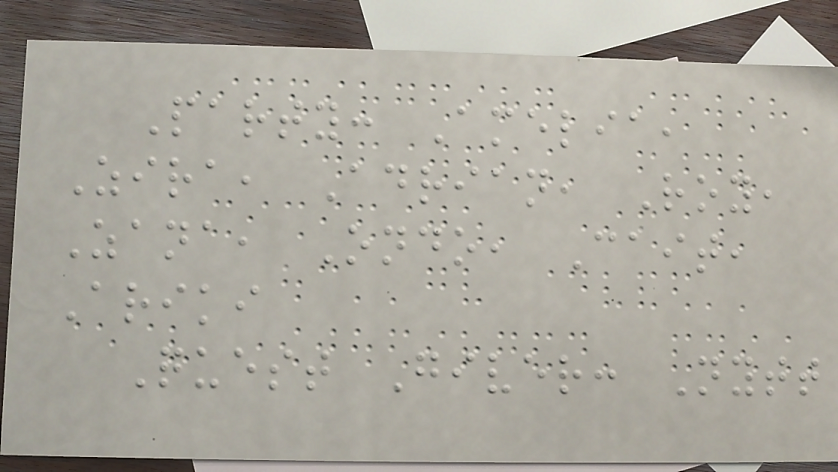Party: Amelia,
Zira, Adrian, Roy,
Zana, Ondo, Cait,
Ariki
Quest Giver: Nytt
